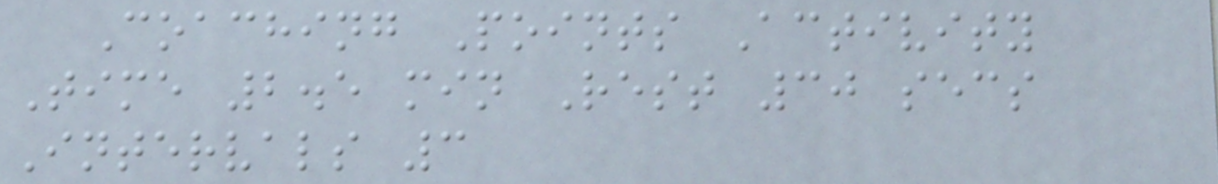Coaching Points Activity
Time 2.5 min Rest 30 secs
Intervals 3
